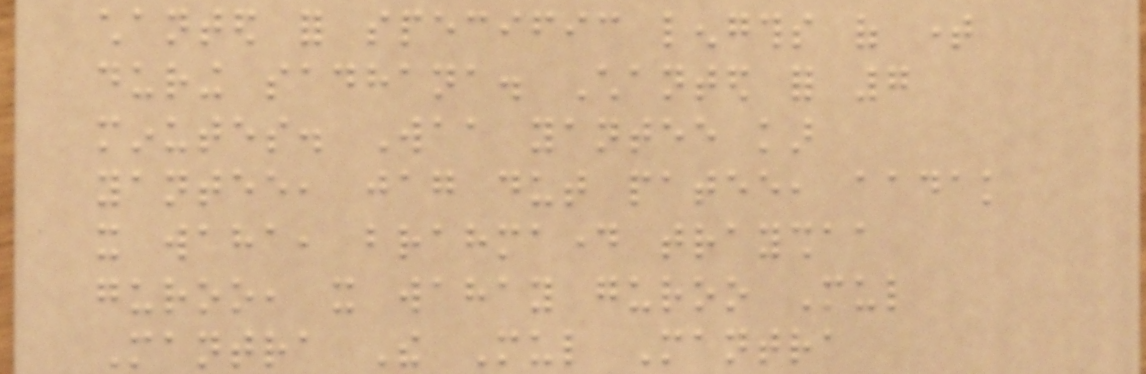chanted for specific lengths of time
during sadhana. Chanted for 7
minutes. Waa yantee kar
yantee, jag dut patee, aadak
it waha, brahmaday trayshaa
guroo, it wahay guroo Mul
Mantra The Mul Mantra
